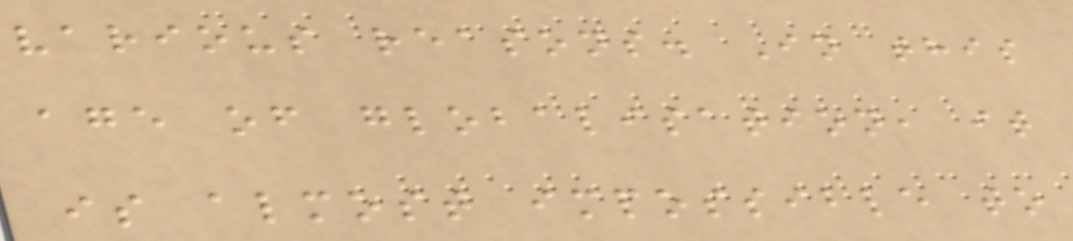various reasons. In this
age of globalisation, it
is almost impossible to
